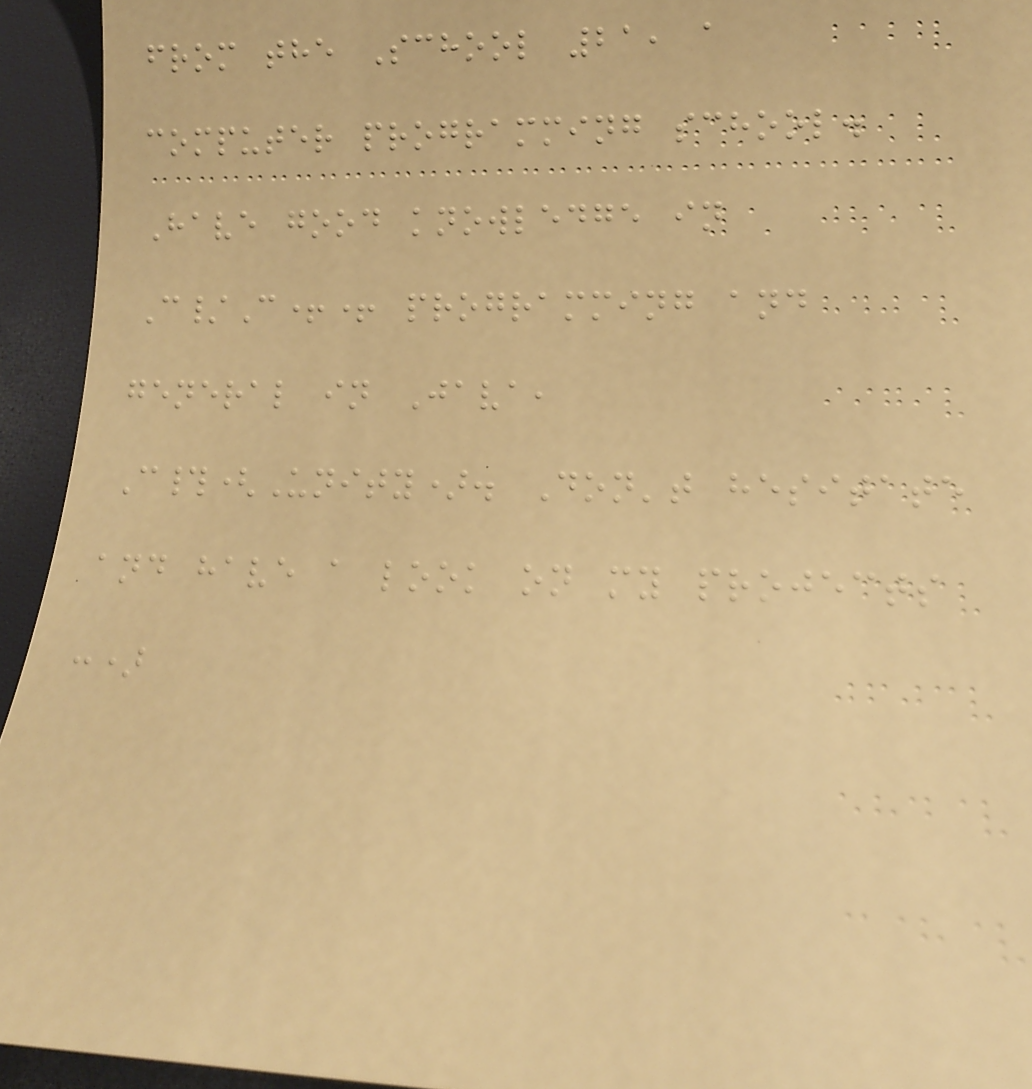from the School 21, a
computer programming school.
Have good knowledge in
C/C++ programming and
general in Java,
C#(Unity). Don't hesitate
and have a look on my projects
:)
